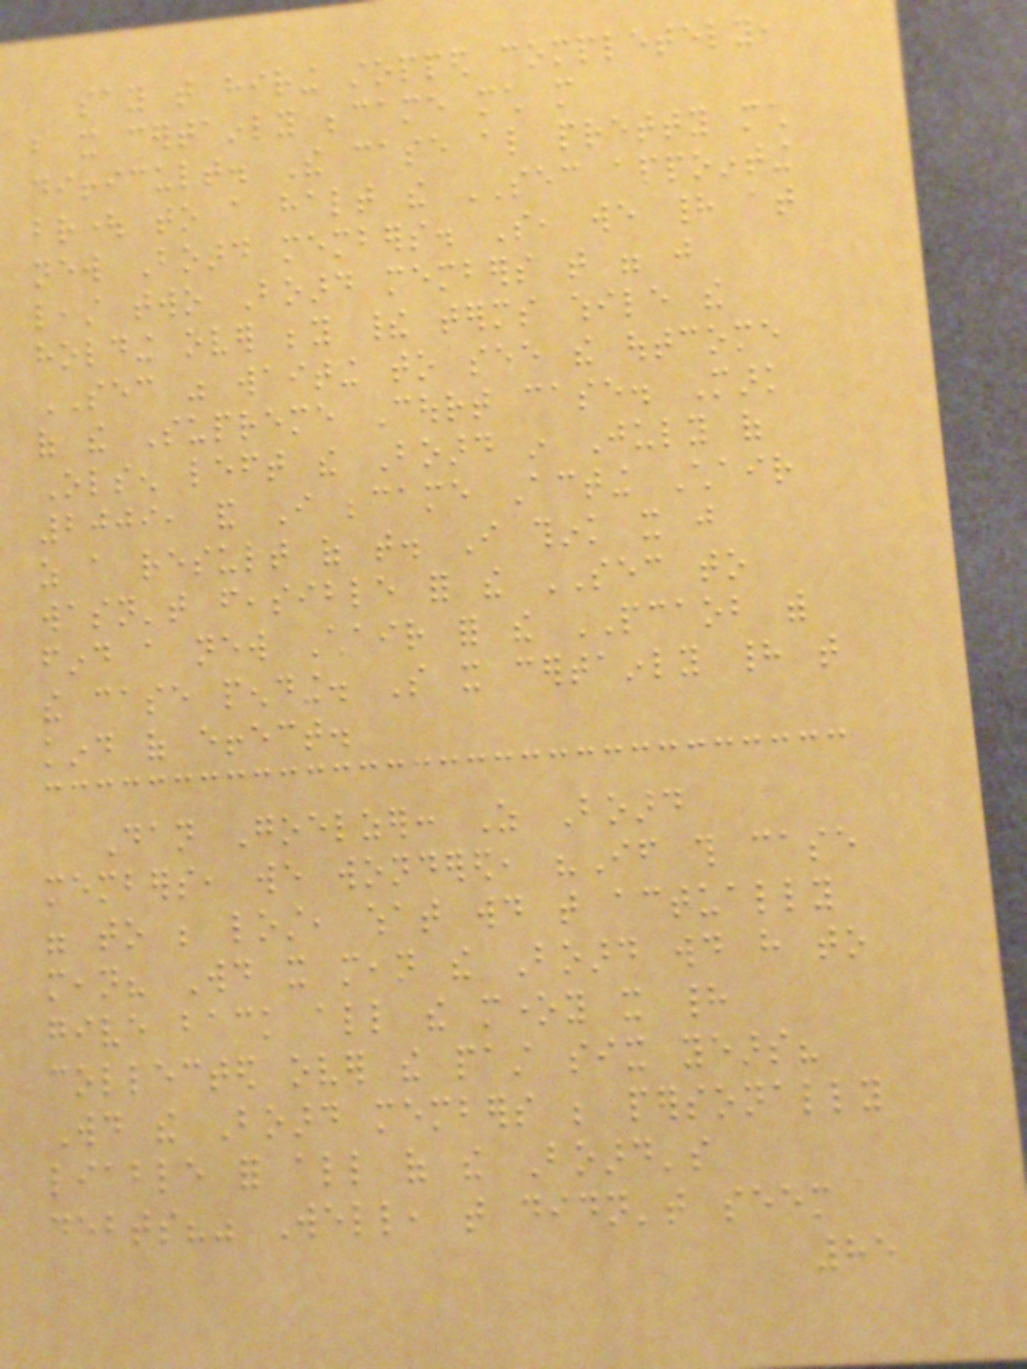say that hiring stopped completely,
but it certainly became much more
difficult. The case also pretty much
brought to a halt the SEC appointing
new Board members. So, we had at
least two Board members that were just
holding over beyond their terms while the
SEC was waiting to see the outcome
of the Supreme Court case. Mark
Olsen left the Board in July of
2009, and I became Acting Chair
as a result of that. I think it just
wasn't feasible for the SEC to
find a new Chair for the PCAOB with
the case pending. So it certainly had that
kind of effect.
Dan Goelzer: As Board
members, we wondered, "If this case
were to be lost, what would that actually
mean? Would it mean the Board would have to
give back all the money it had
collected over the past six years?
Would the Board members be personally
liable for all of the Board's
debts?" Well, that didn't seem
85
